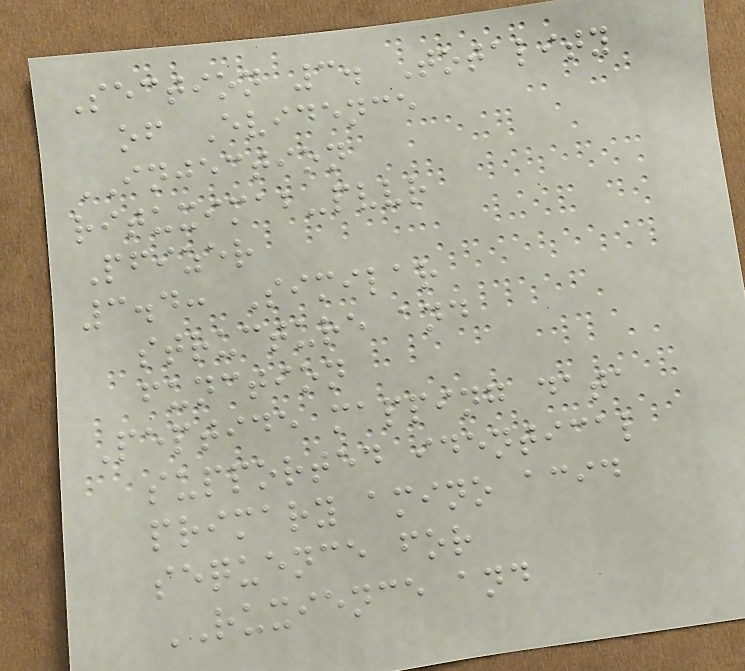Section 3. Totality
of Evidence
INJECTION
rituximab-pvvr
Pfizer
3.4: Similar
structure and
function
Peptide mapping data
supported identical
primary amino acid
sequence for
RUXIENCE and
